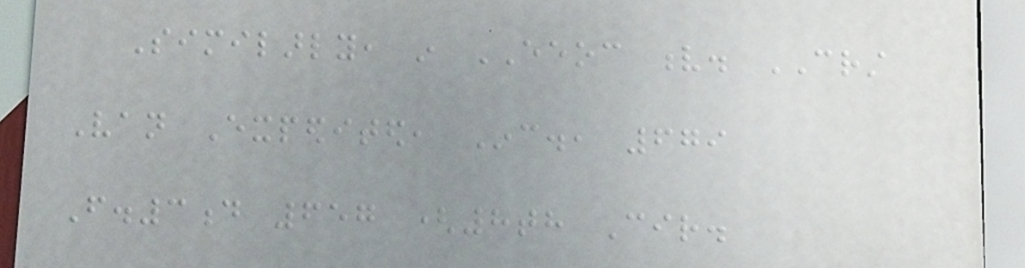Similarly, in EEOC v. CRST
Van Expedited, Inc., 679
F.3d 657 (8th Cir.
